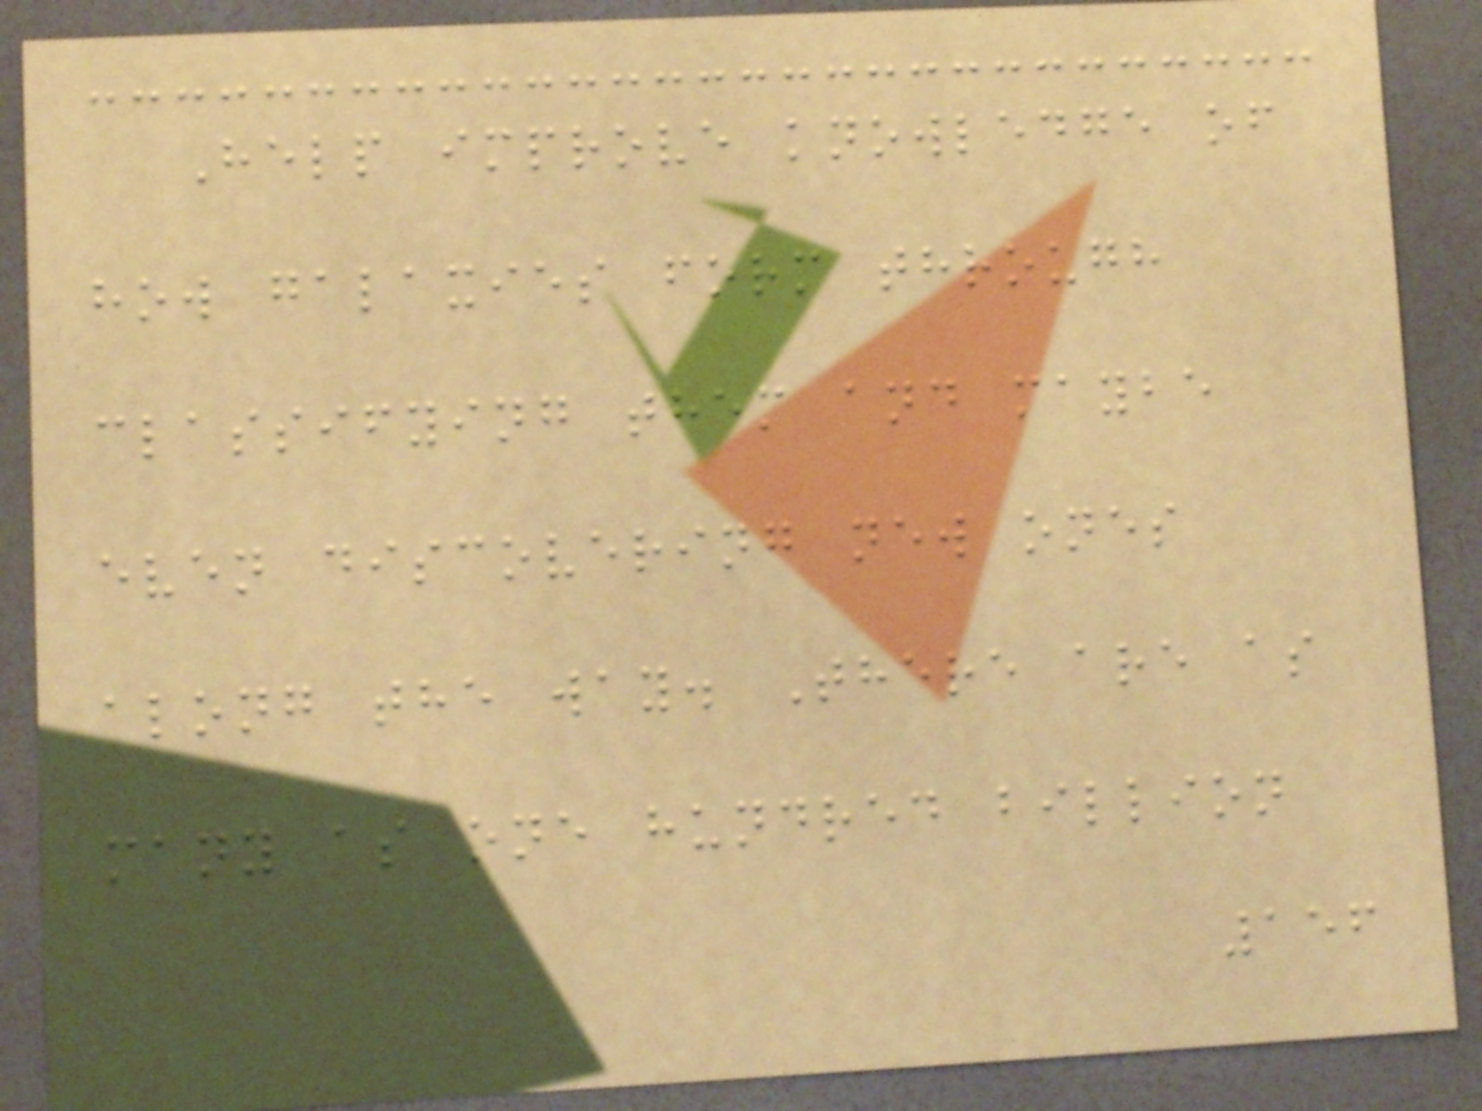Help improve knowledge of
how galaxies form through
classifying them and maybe
even discovering new ones
along the way. There are as
many as one hundred billion
156
